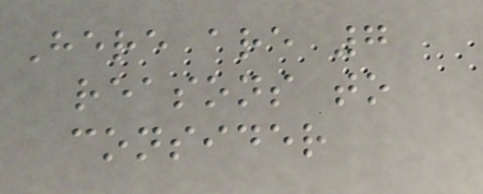Here are 7
reasons to
consider
